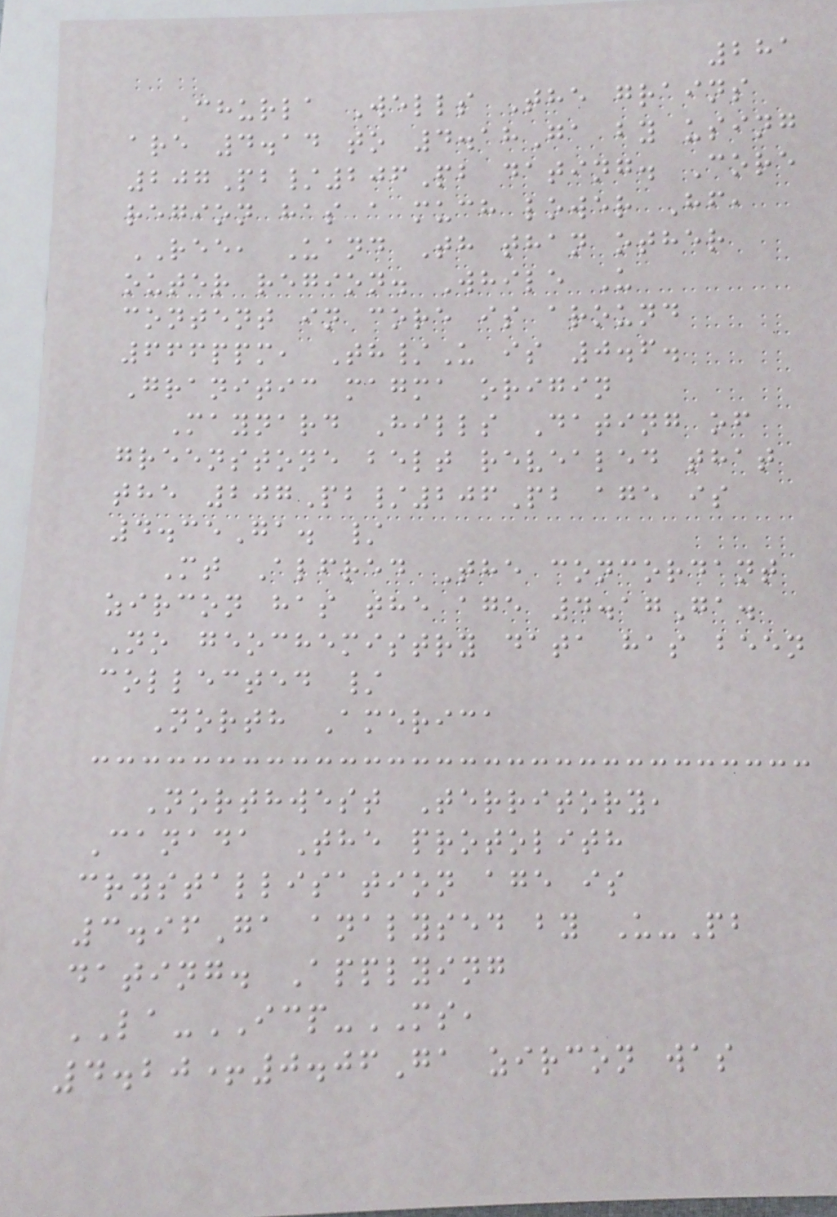281
Churla Wells The grains
are 4.14 to 4.18Ga by using
207Pb/206Pb dating. Core
region has a much lower Hf,
REE, Uand Th than other
outer region. While U
content in core is around
666ppm, Th/U is 0.6.
Granitic magma origin
Maynard Hills Dating of
greenstone belt revealed that
the 207Pb/206Pb age is
4.35Ga. /
Mt Alfred The concordant
zircon has the age 4.17Ga.
No geochemistry data has been
collected /
North America
Northwest Territory,
Canada The protolith
crystallisation age is
3.96Ga analysed by U-Pb
dating. Applying
LA-ICP-MS,
4.20+0.06Ga zircon was
